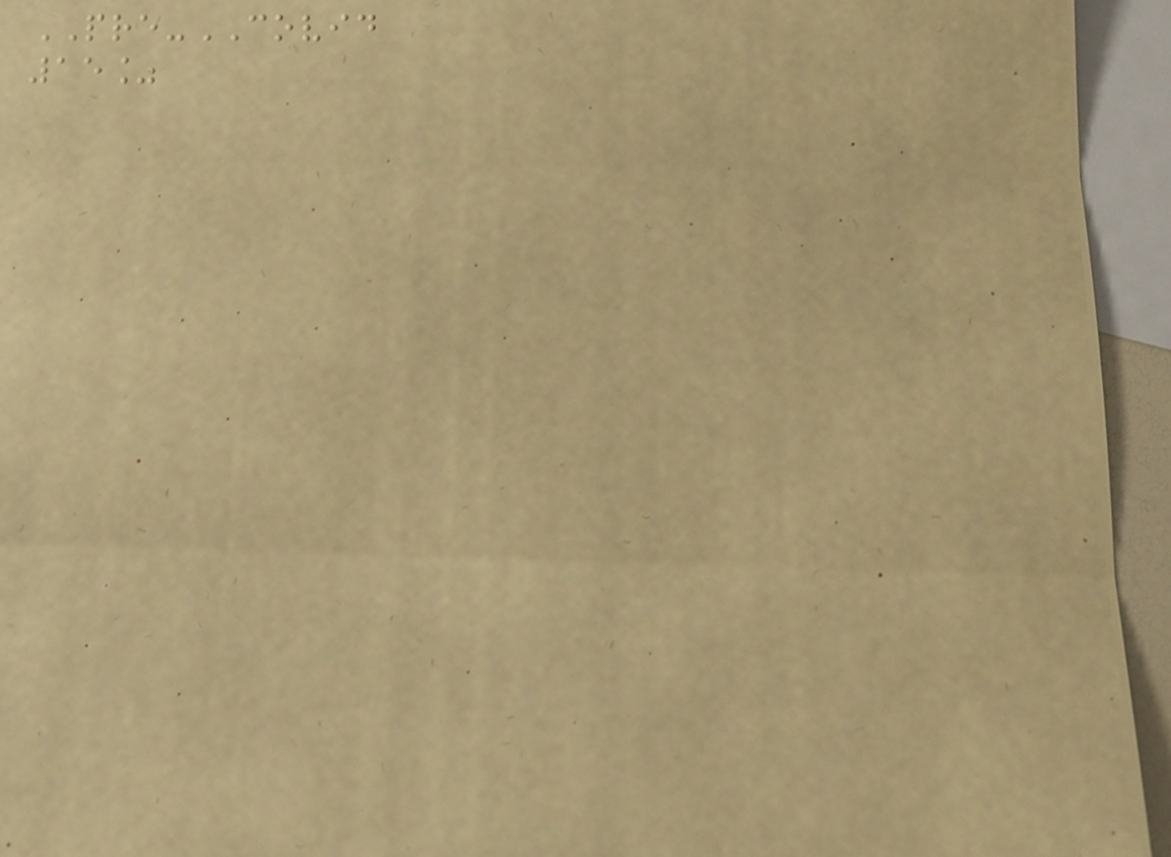PRE-COVID
15%
